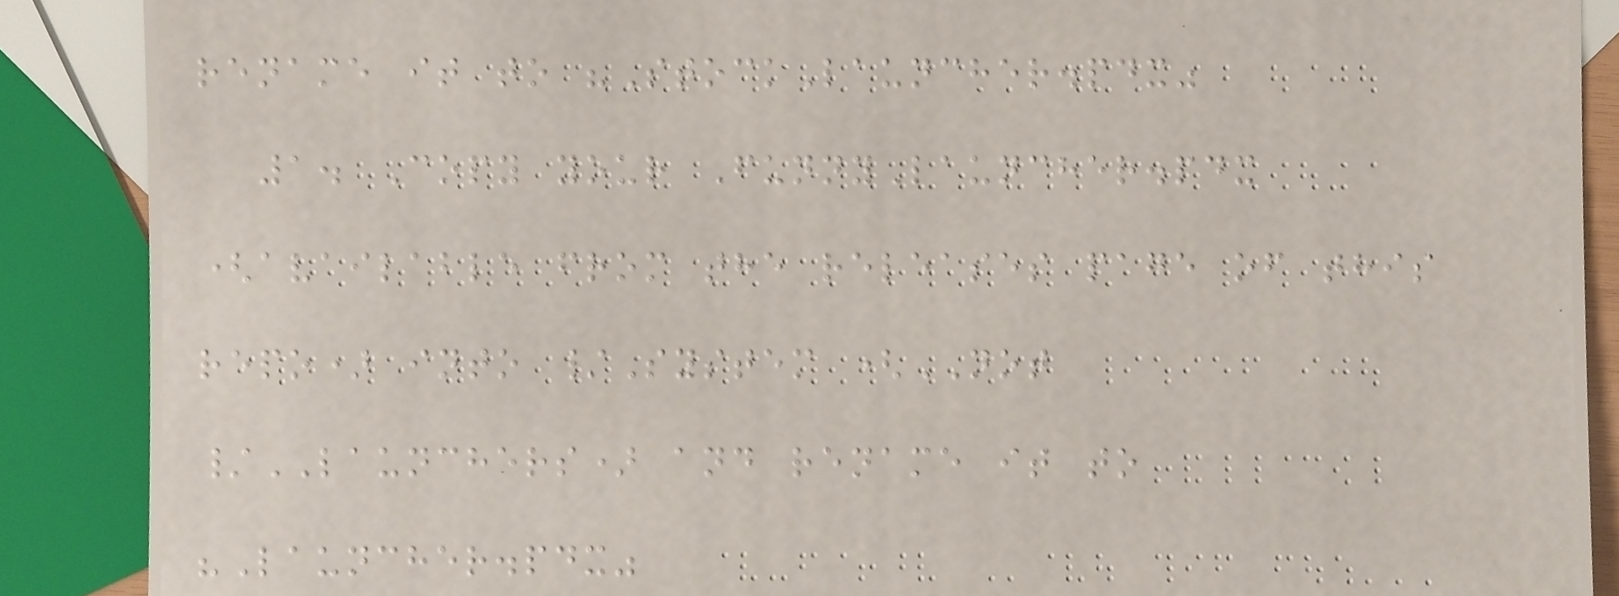rename it to "StockLauncher.pdx"
1. Copy your FunnyLauncher.pdx
(available from the releases page of this
repo) into /System (NOT
/LAUNCHERS) and rename it to
"Launcher.pdx"
